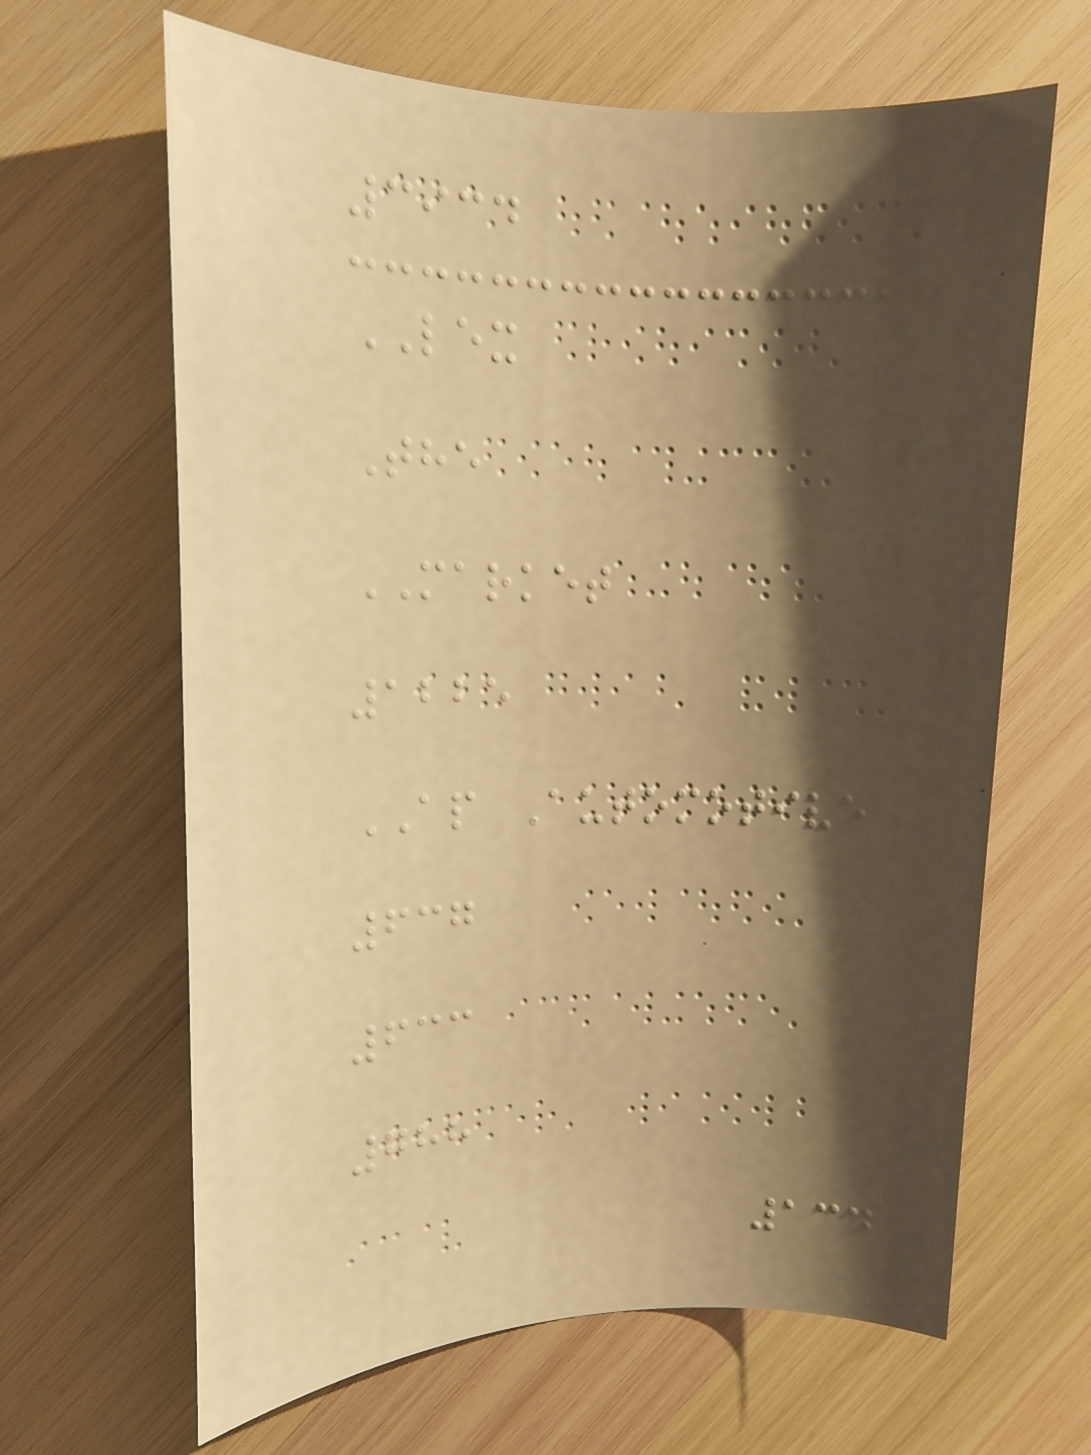3934
LEX
The
MARKET
1225
AP Automotive
637
633
788
134
